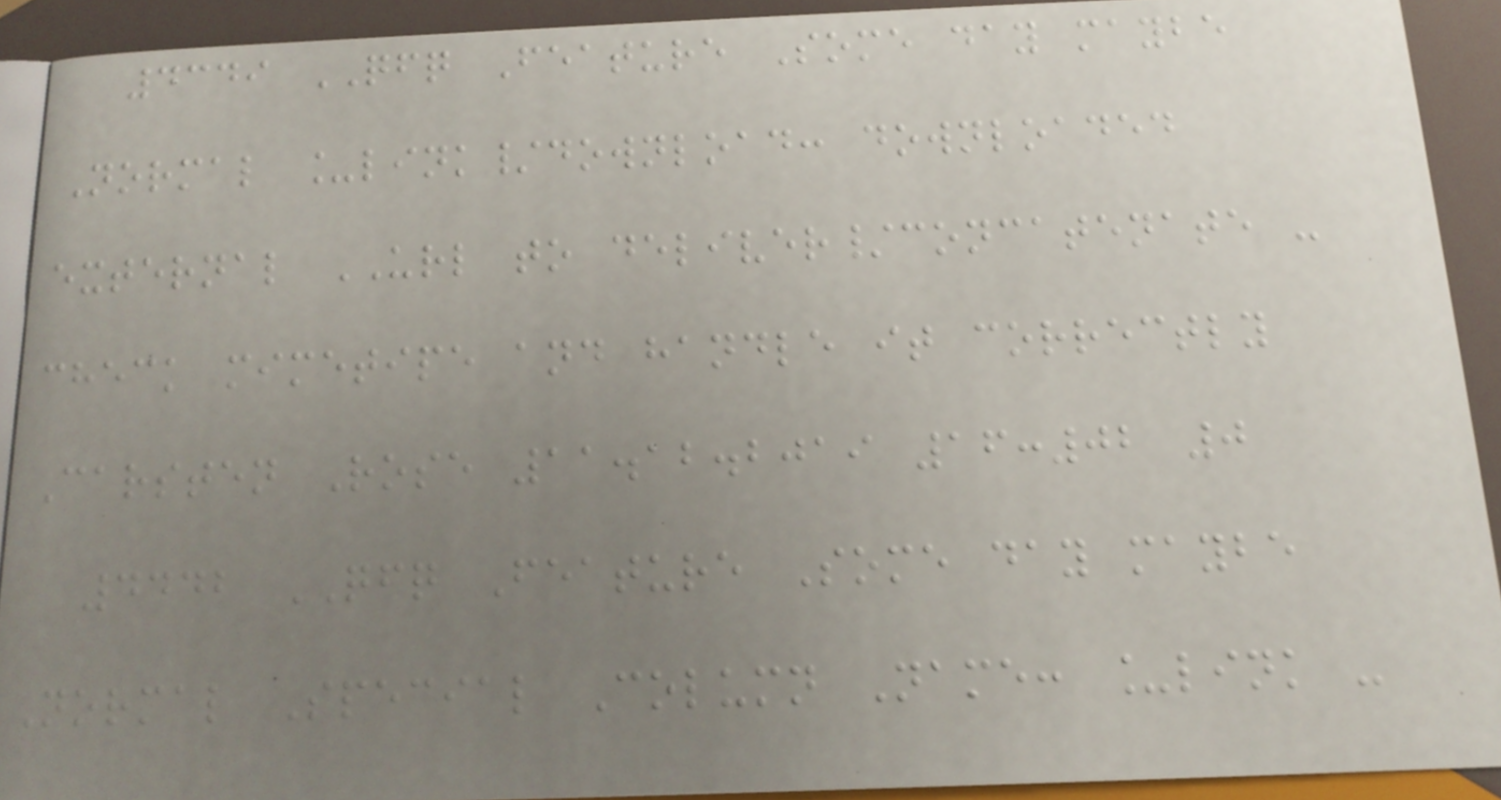4349 QFQ Feature Some day maybe
Normal _link/download: downloaded
external URL to deliver/concatenate -
check mimetipe and handle it correctly
Carsten Rose 11.12.2019 16:02 0
4442 QFQ Feature Some day maybe
Normal Special Column Name: _link -
